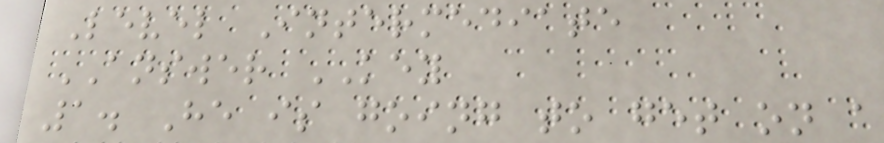Level Intermediate
ANSWER KEY
1. He is going to get on a
